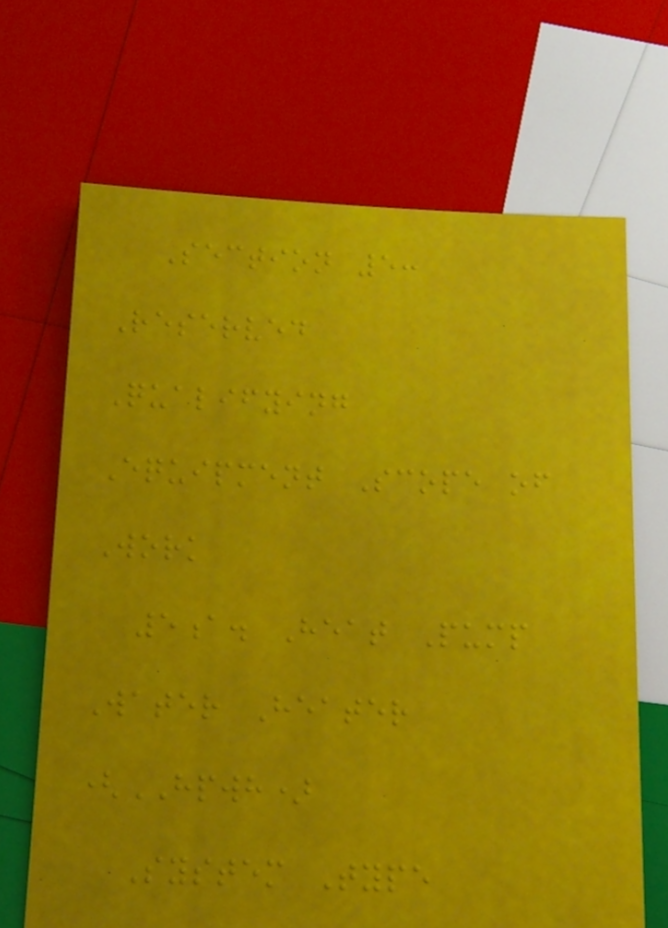Section 5:
Reserved
Qualifying
Equipment Scope of
Work
5a. Heat Pump
Water Heater
(HPWH)
System Type
